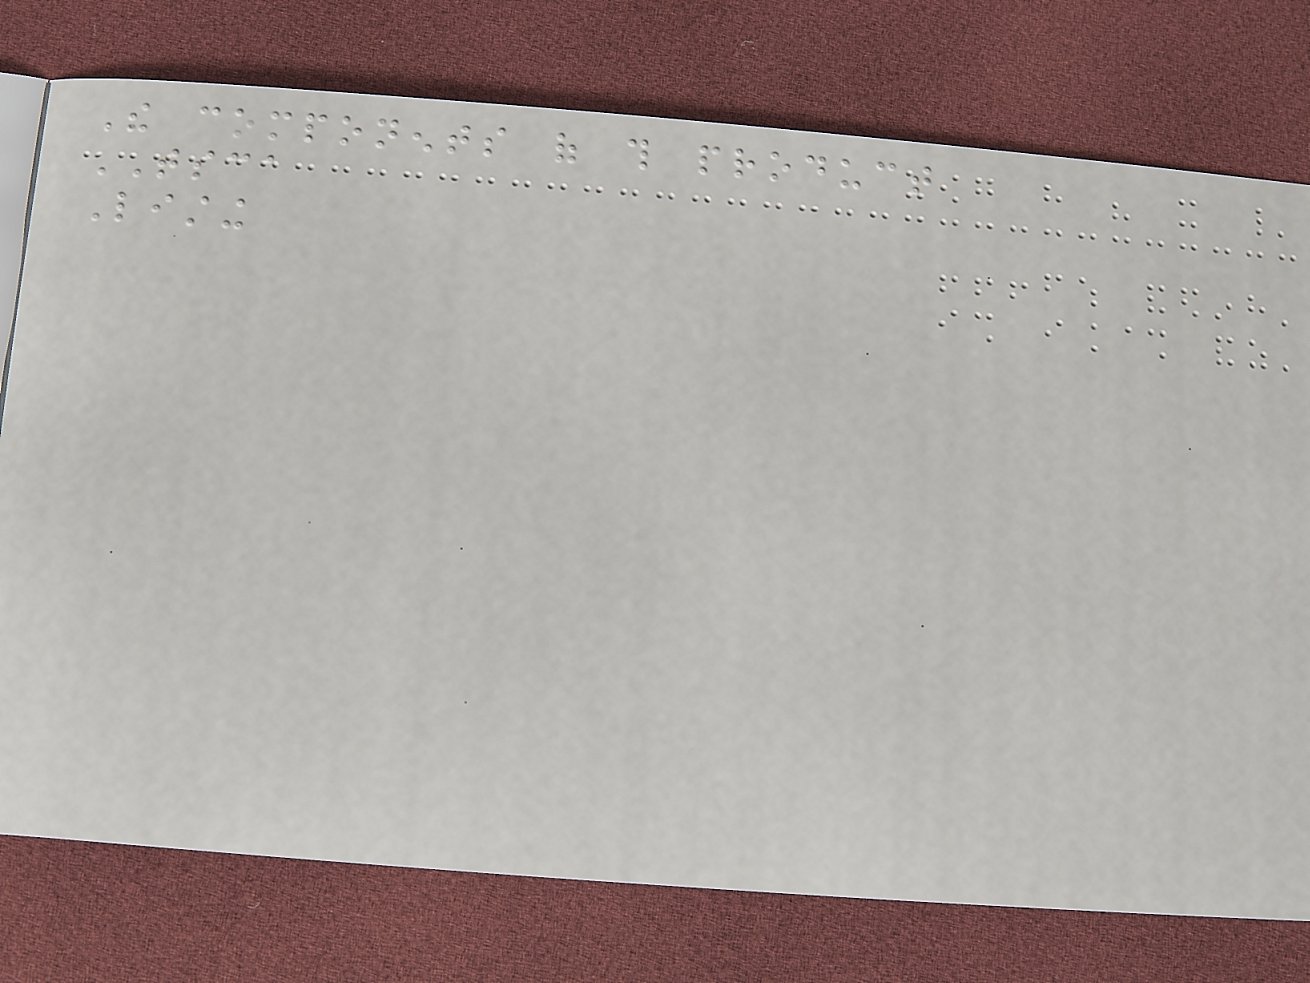The components of this product
TSCA
Listing
